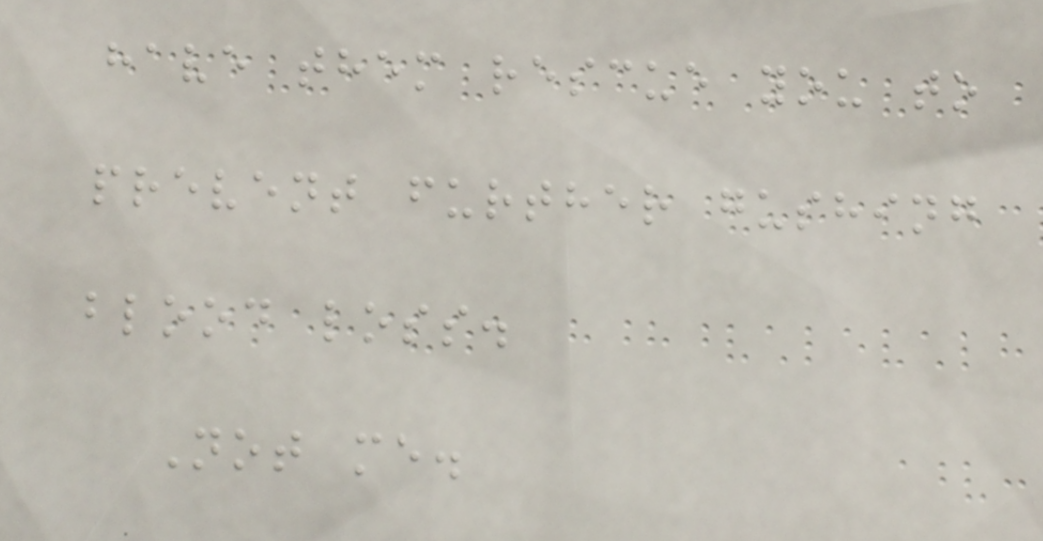have them rescue you to
prevent further gushing
blood loss.
Not me.
